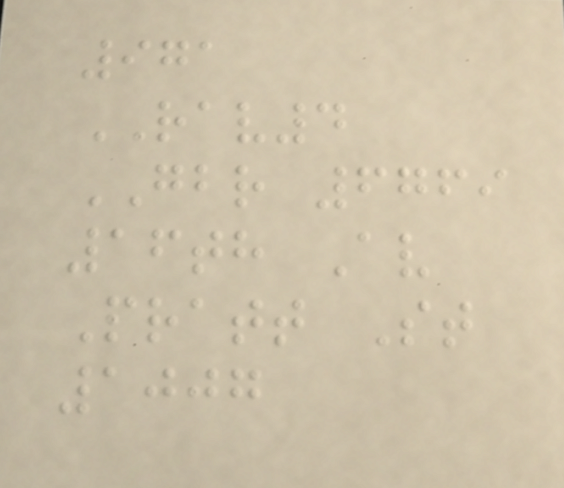971
RAV4
GBR 6769
16th Av
Pratt St
1007
